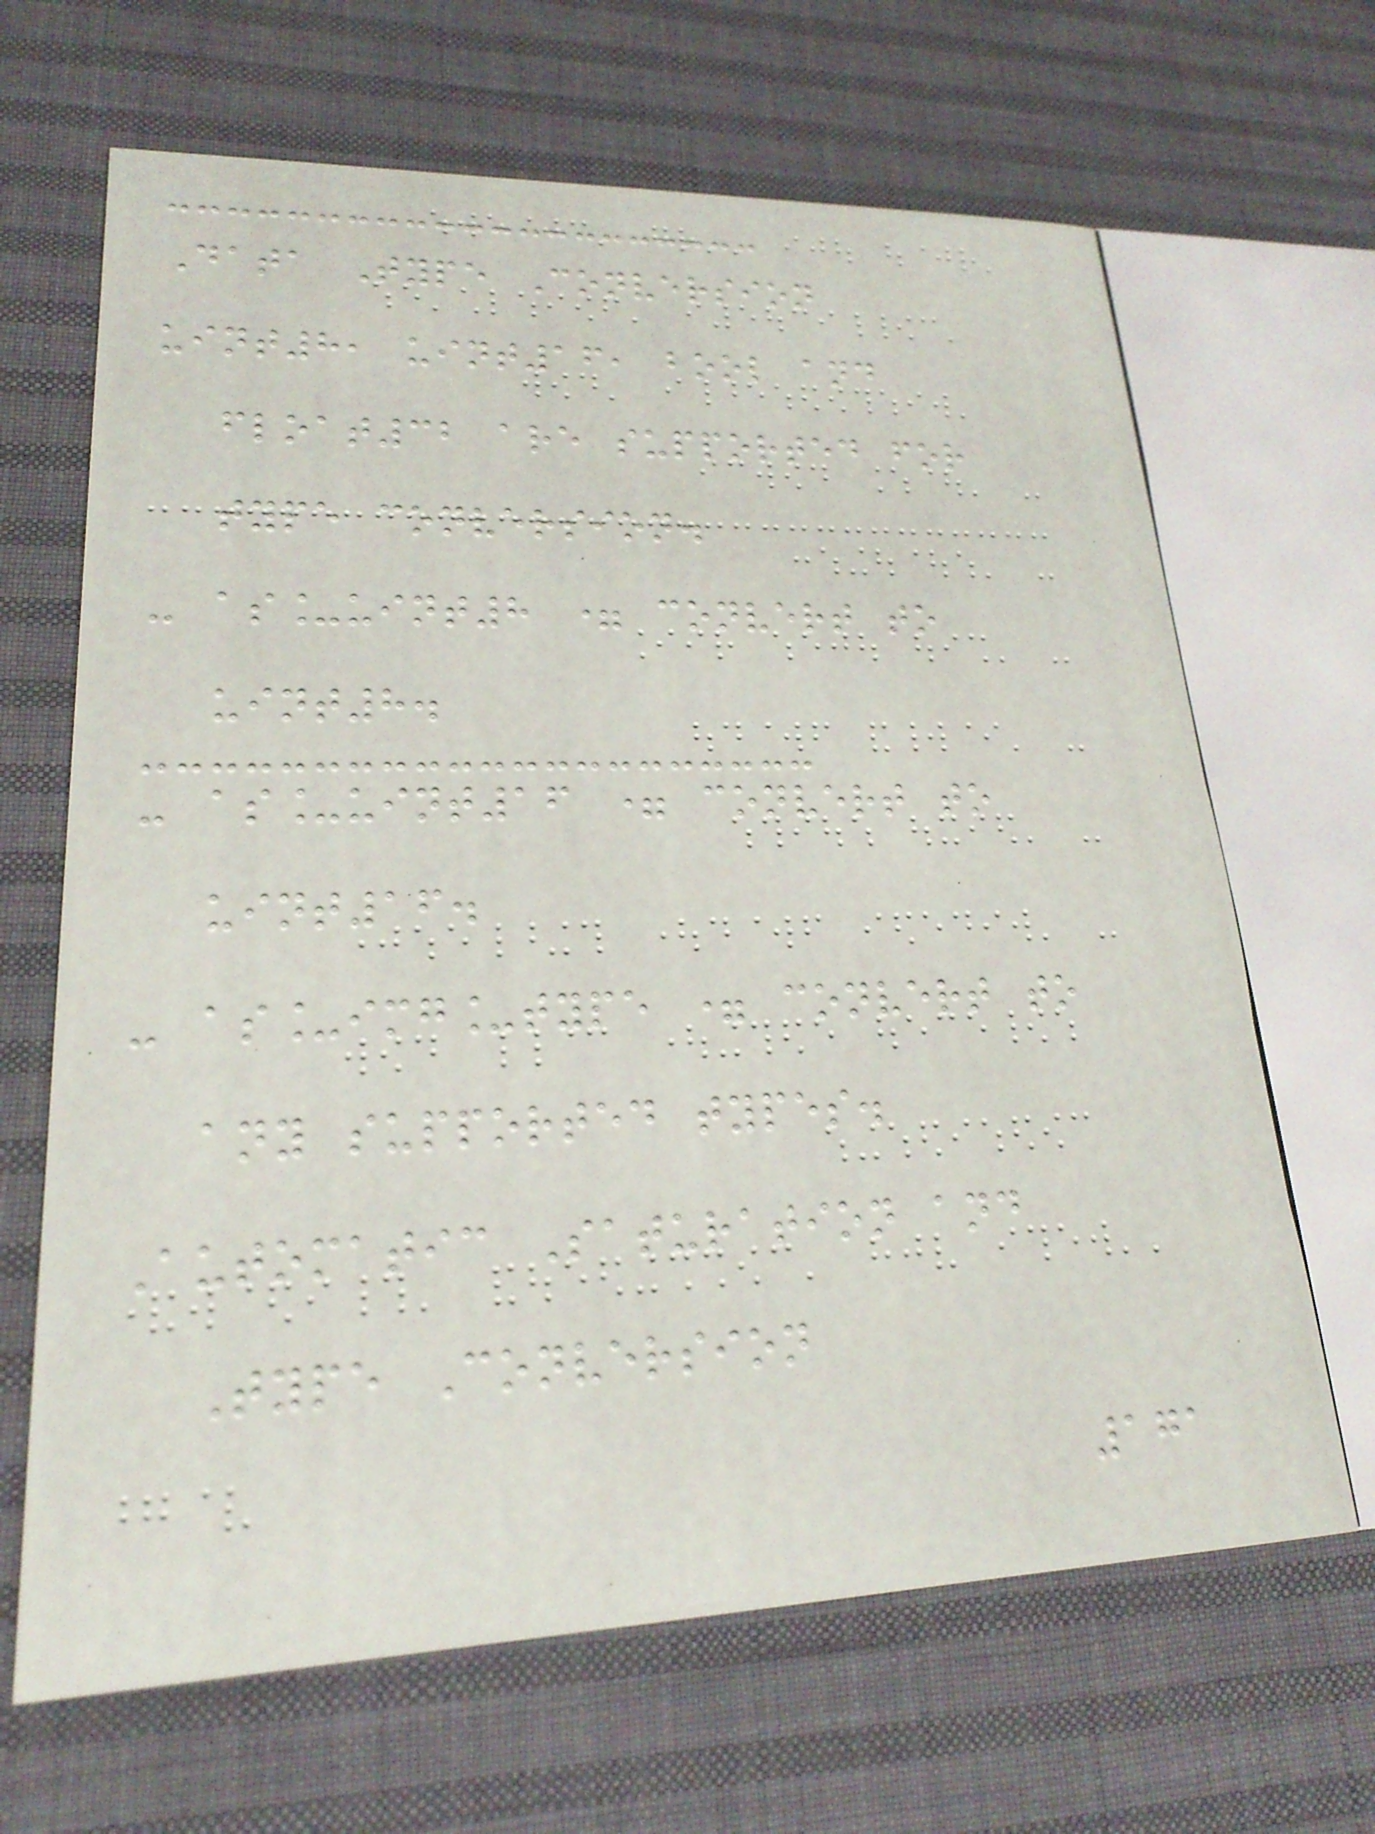Data Type Conversion
uint8, uint16, bool and
float32 are supported for
type conversion.
- as_uint8 = convert to
uint8.
- as_uint16 = convert to
uint16.
- as_img_type = convert to
any supported types.
Automatic Saturation and
Type Conversion
171
